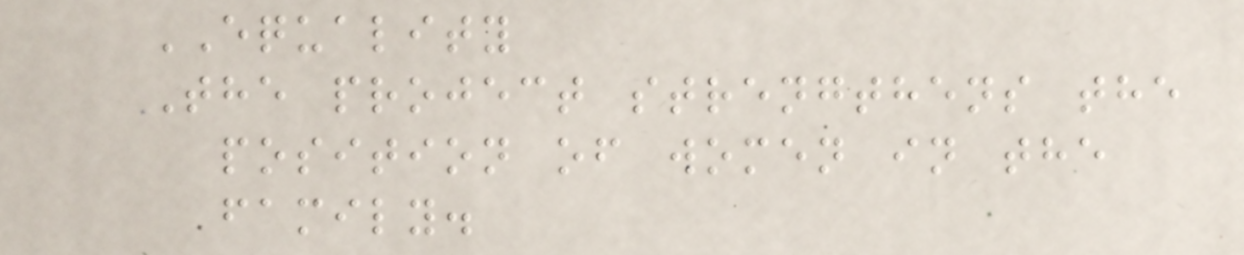EQUALITY
The project strengthens the
position of women in the
family.
